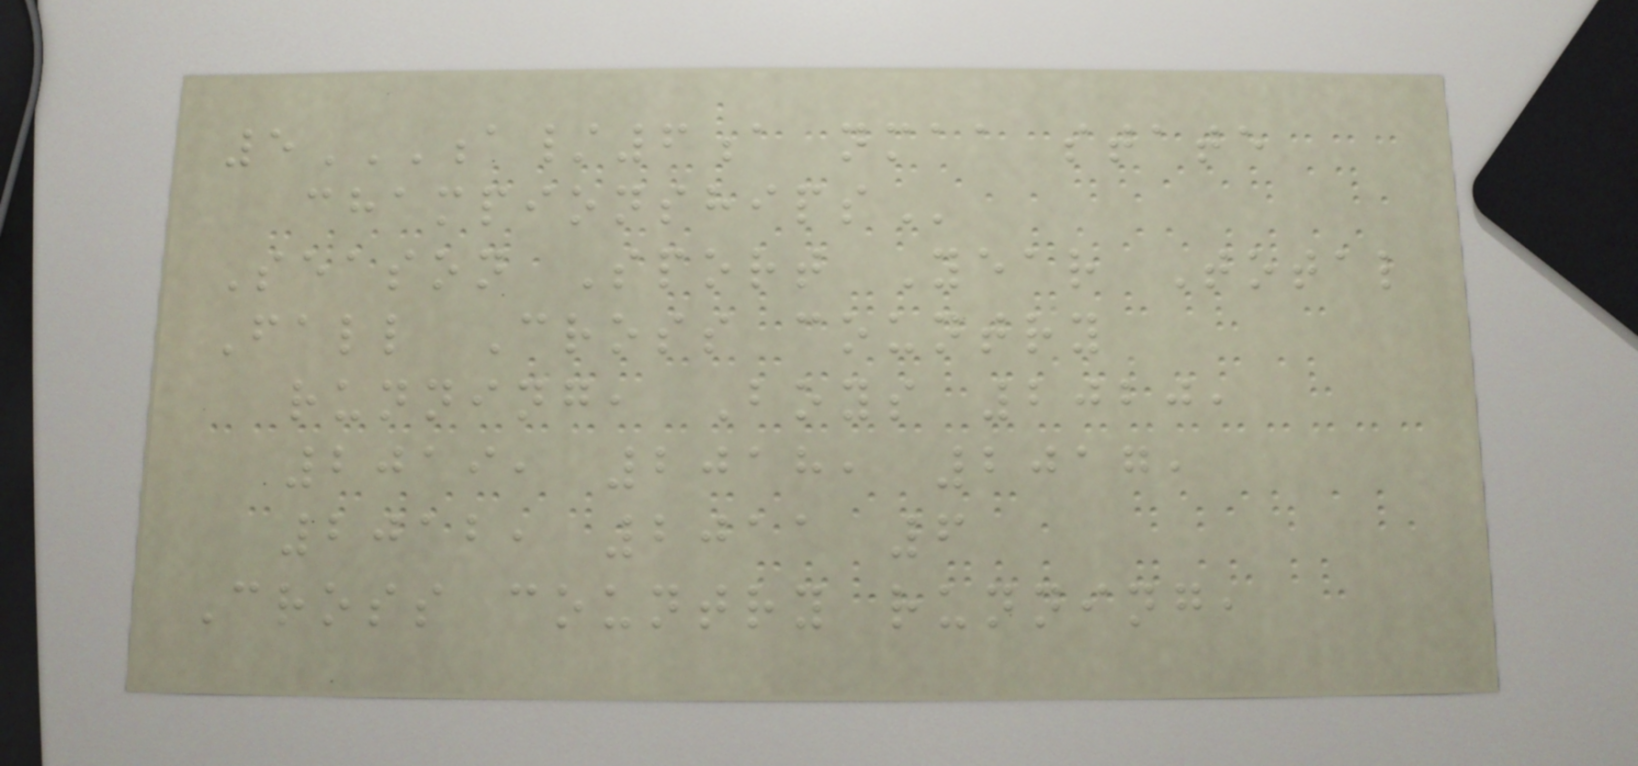5A/6A NMAA STATE
CHAMPIONSHIPS
Season Sport Year Total
Fall Cross country
running, Boys 2020,
2019, 2018, 2017,
2012, 2011 6
Cross country running,
